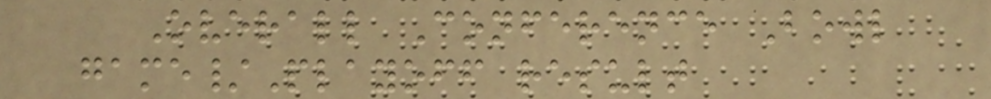Overall Conference Bowl
game/Playoff result
